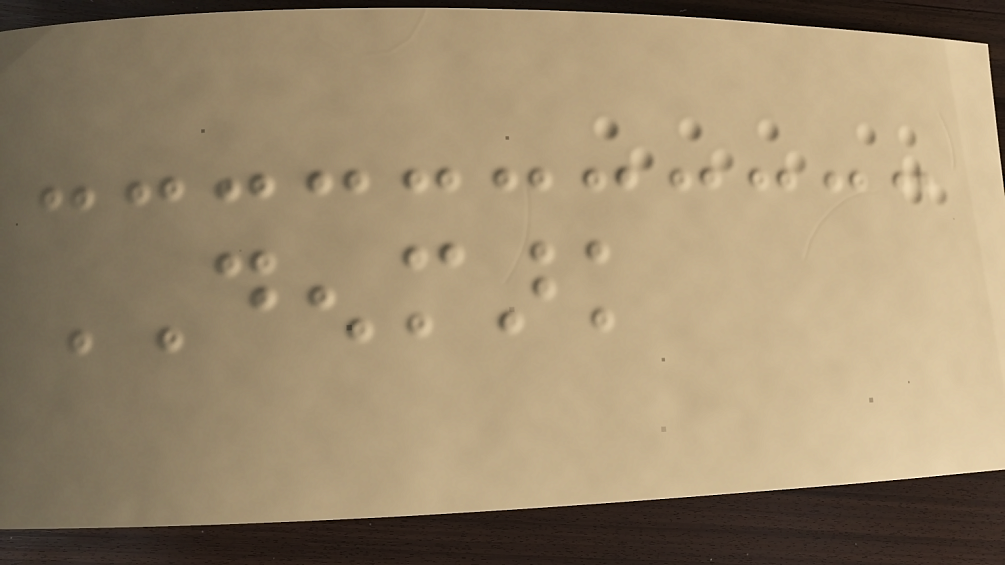DENMARK
